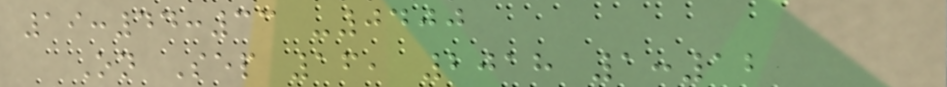19:44:33 -0400
On Sep 16, 2018 1:12
